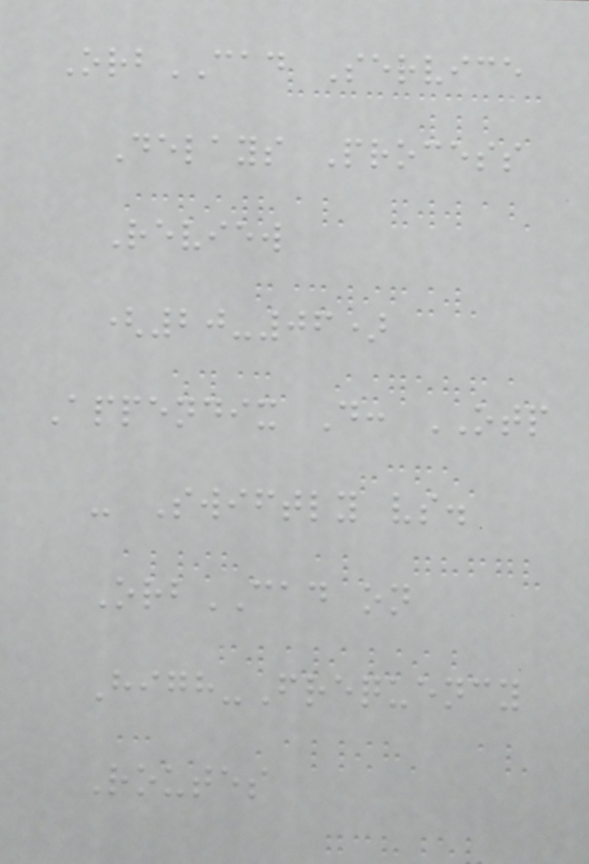OrbCAD Service
Delays Process
Review
(20-06)
Appendix D: OTP
- Swiftly vs.
OrbCAD on
High-Frequency
Routes
